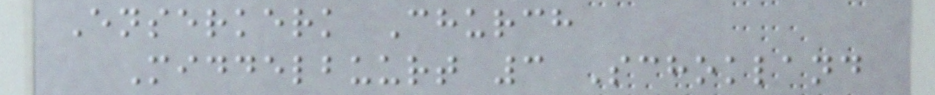Enserkerk Church
Middelbuurt 3 Schokland
